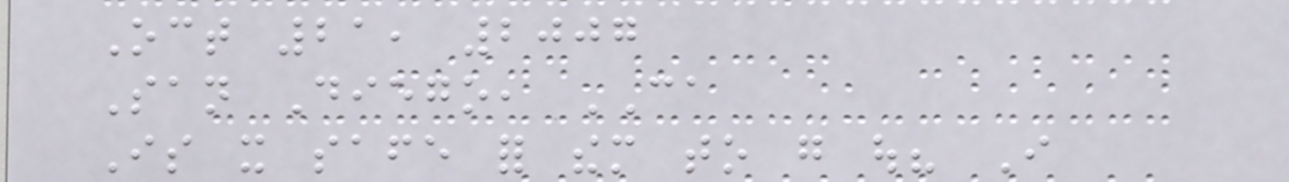Oct 21, 2007
San Diego, CA
Is it safe for them to go out? I
